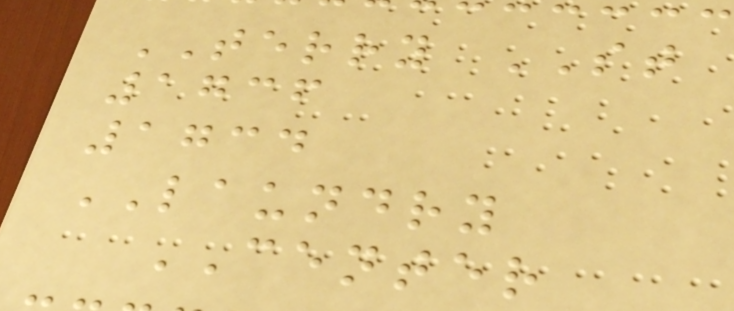TERRY ST
1736
1734
LAUNDRY
CENTER
